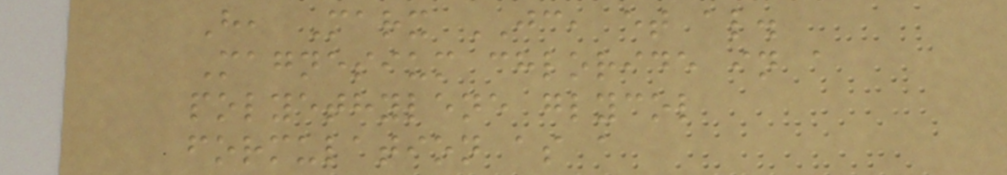H, Marx JC, et al.
Magnesium chloride in a
polyethylene glycol
formulation as a
